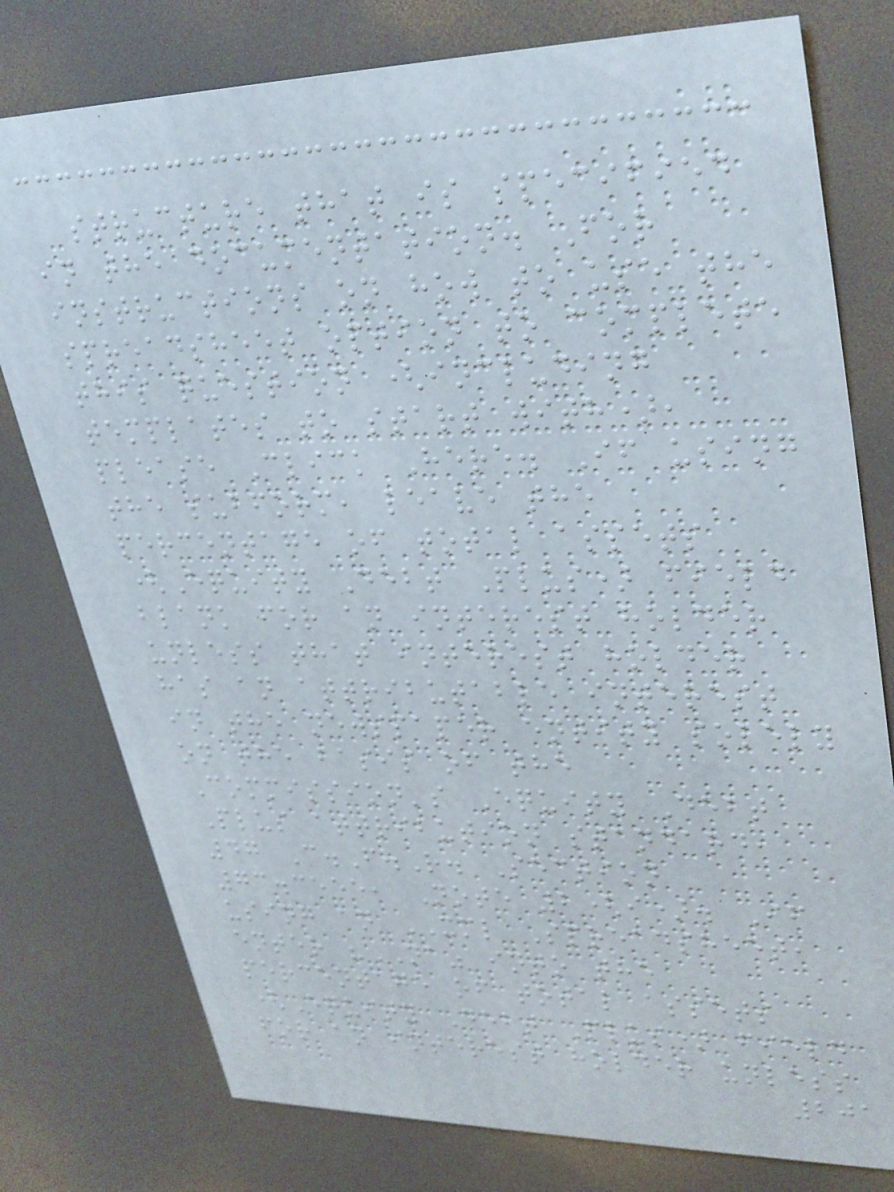structure that is specified
in the documentation. For
instructions on how to use the
spreadsheet option to complete
this question (including
templates to start with),
please Click Here. If using
the subform, leave the
percentage of total assets
(Equity Debt Plus) field
blank for an interest holder
unless that interest holder
has an attributable interest
in the newspaper entity solely
on the basis of the
Commission's Equity Debt
Plus attribution standard,
47 C.F.R. Section
73.3555, Note 2(i). If
using an XML Spreadsheet,
enter "NA" into the
percentage of total assets
(Equity Debt Plus) field
for an interest holder unless
201
